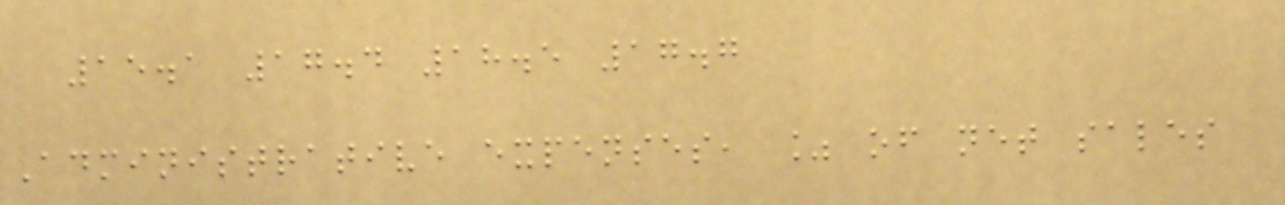15.1 17.4 18.5 17.7
Administrative expenses, % of net sales
